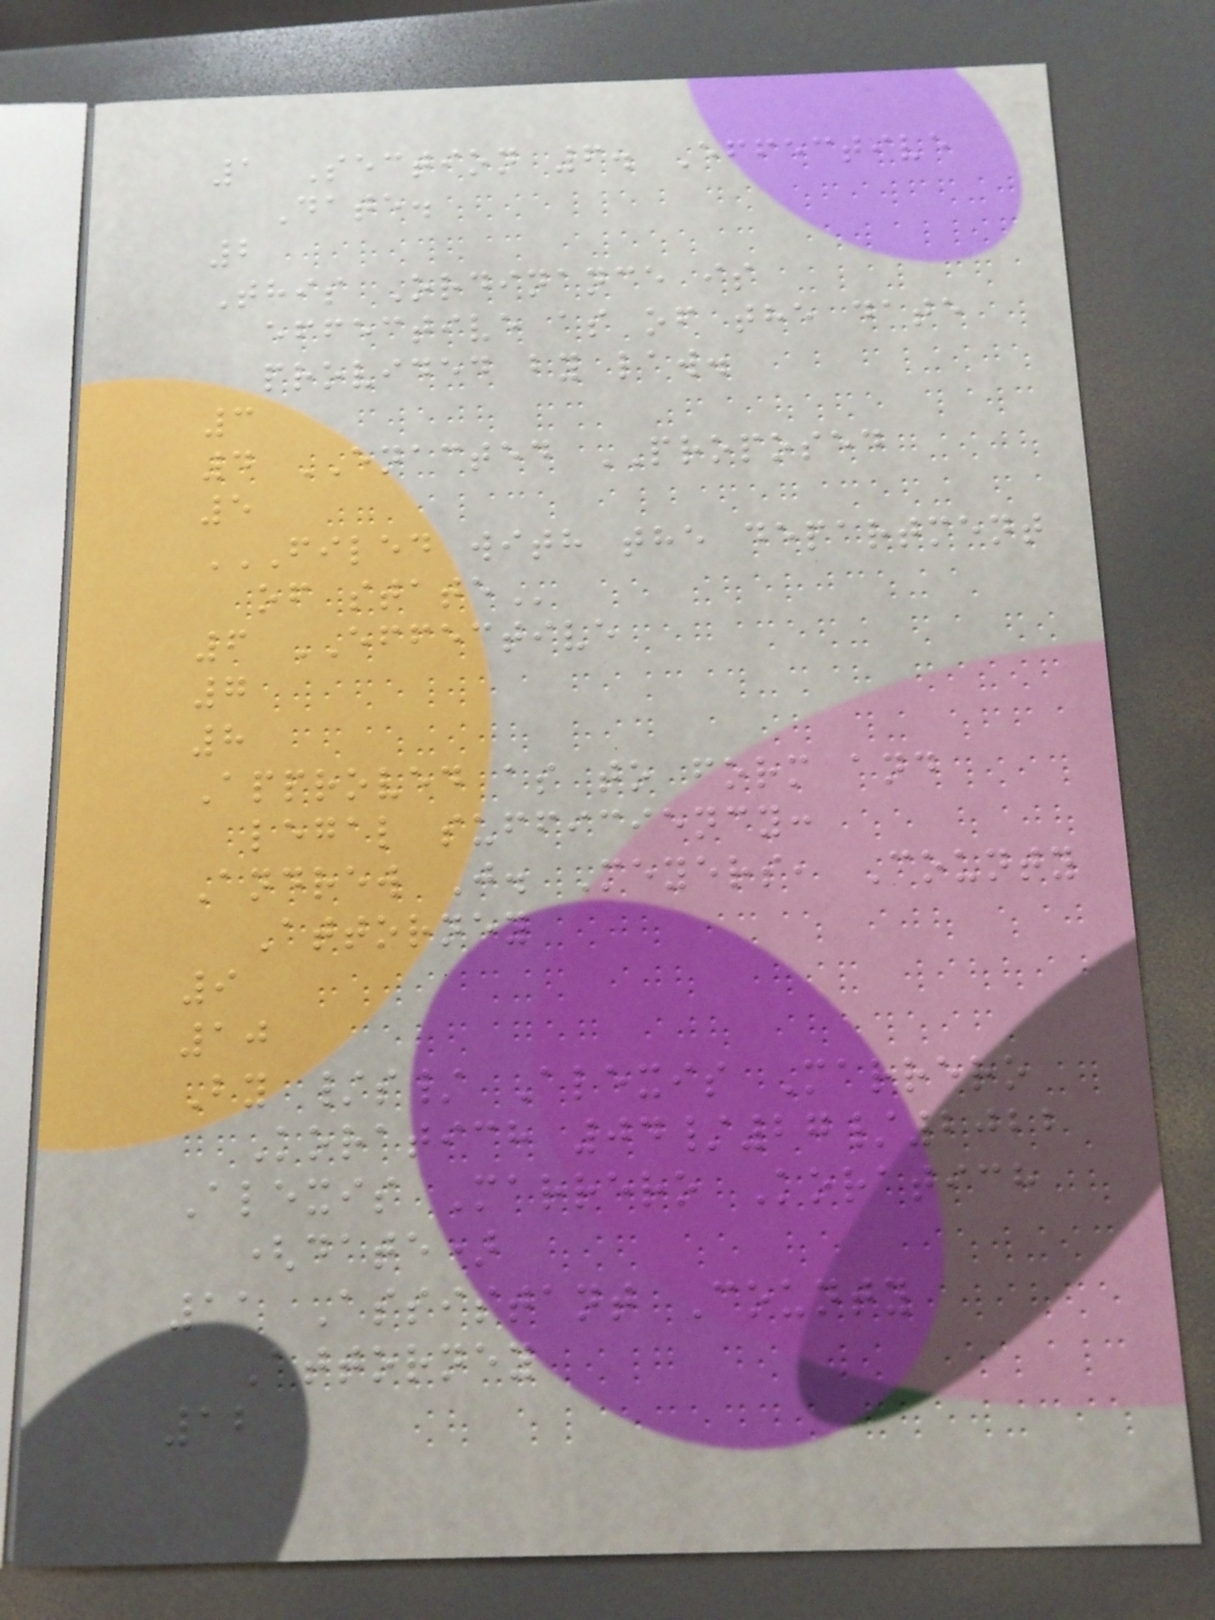1 Section 6. Effective
Date.
2
This Ordinance is
effective as of the date
provided by law.
3
4 ENACTED PROPOSED
5
FILED WITH THE DEPARTMENT
OF STATE
6 EFFECTIVE
7
8
Approved as to form and
legal sufficiency:
Andrew J. Meyers, County
Attorney
9
10
By /s/ Alexis Marrero
Koratich 04/27/2022
Alexis Marrero Koratich
(date)
11 Assistant County
Attorney
12
